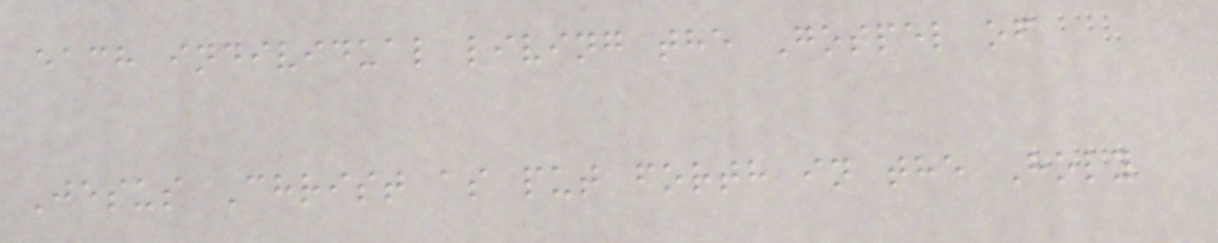each individual living the Gospel of
Jesus Christ as put forth in the Holy
